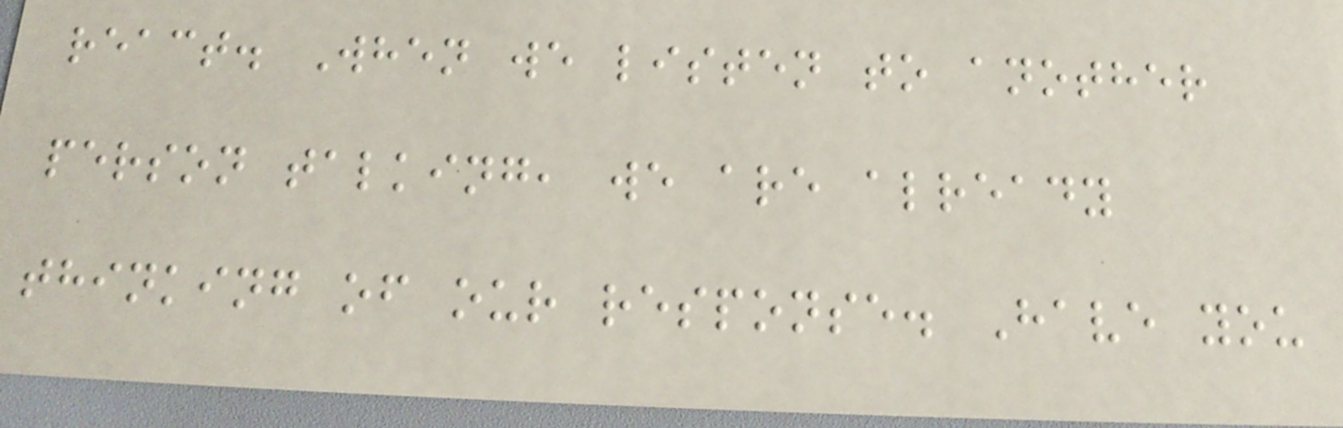react. When we listen to another
person talking, we are already
thinking of our response. Have you
